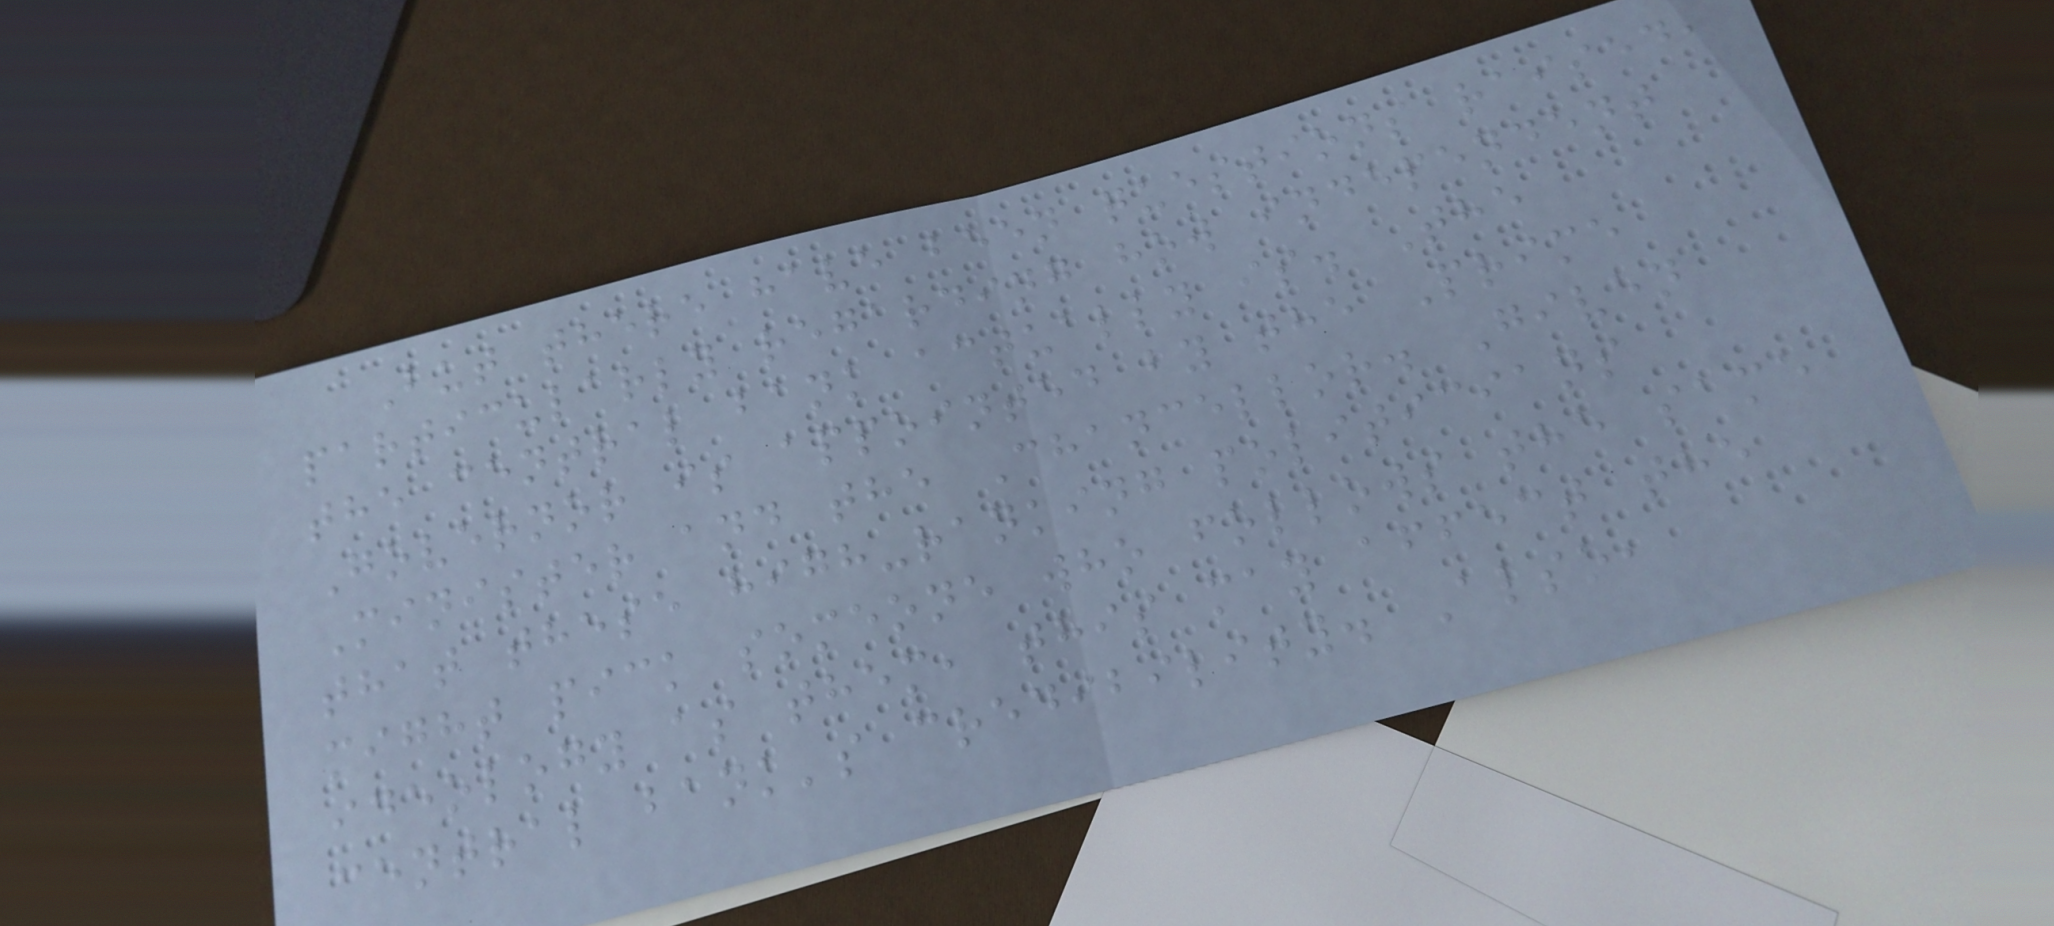But there have been questions raised,
particularly regarding how independent
the central bank actually is. The
Governor is appointed by the Prime
Minister and the Chancellor. Given
that these high-ranking politicians
might pick someone who follows the same
ideology as them, this may affect the
central bank's credibility. Also,
